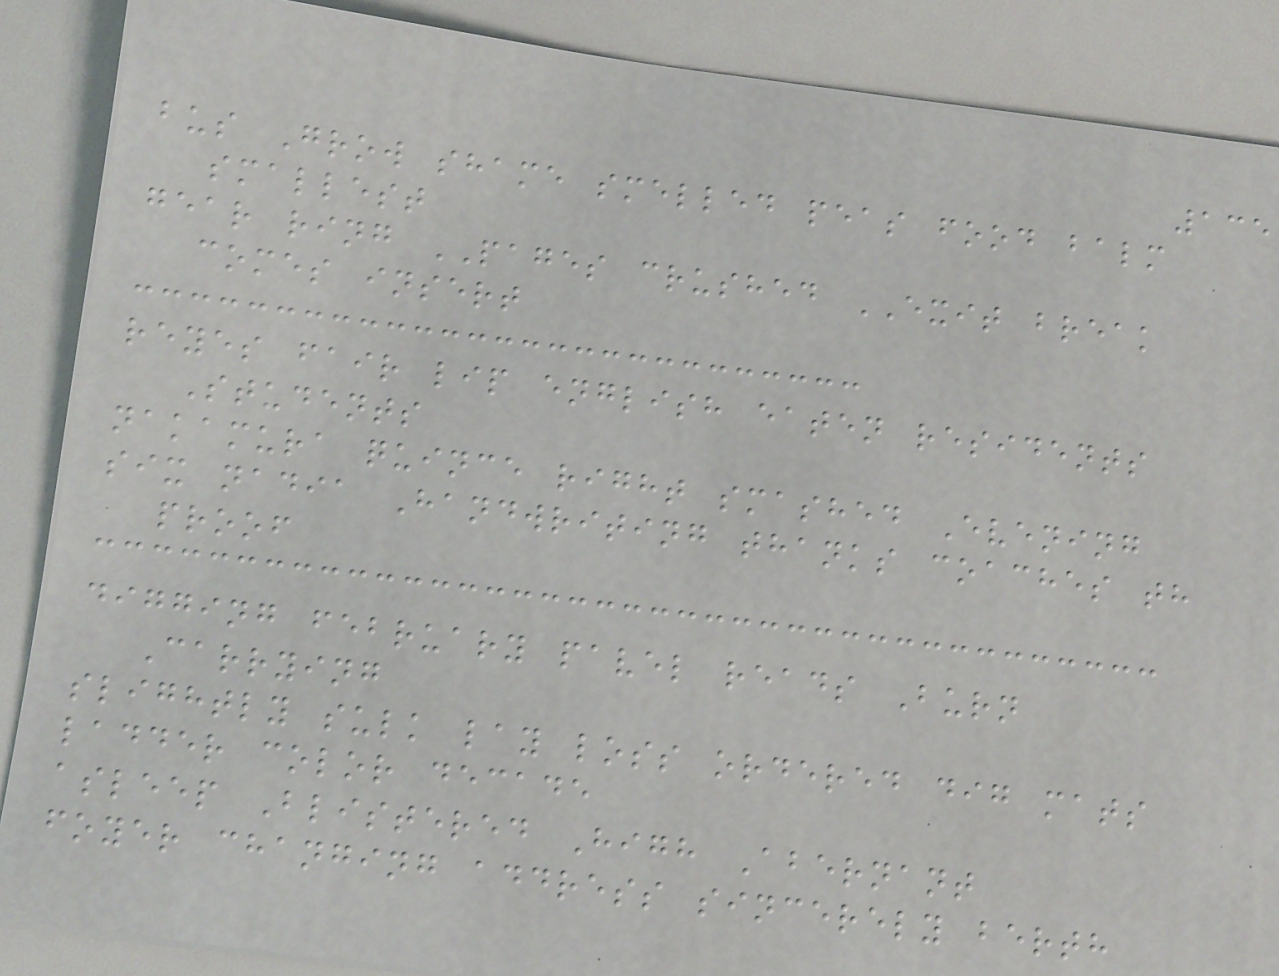135
bus Grow shame smelled peas food balm
smallest
gear ring PAGES crushed EXIT break
comes insert
reyes fair lip english eaten residents
Students
nakamura quince right smashed Evening
six nadia Handwriting thanks coaches th
proof
digging february pavel reads Burn
Carrying
slightly sulk lay loss ordered dig mats
ladder color decade
asleep Blistered High Abernant
foyer changing address sincerely berth
